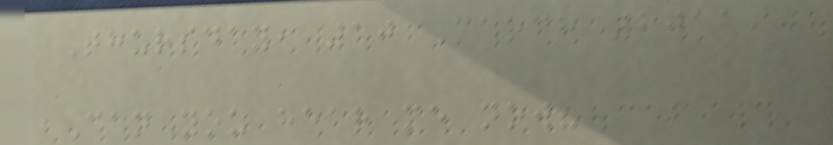Thursday, 10 March 2011
Can you hear me now?
